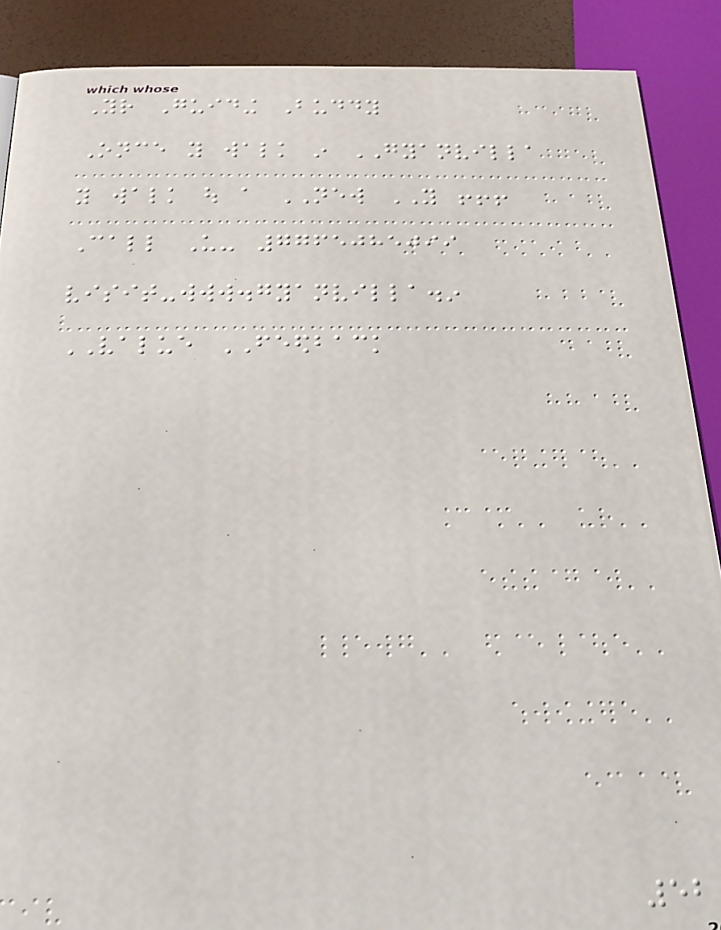Your Guiding Buddy
Once you walk in GYANVILLA
you walk out a NEW YOU !!!
Call Us- 7765085099
visit-www.gyanvilla.in
VALUE FEEDBACK
52
